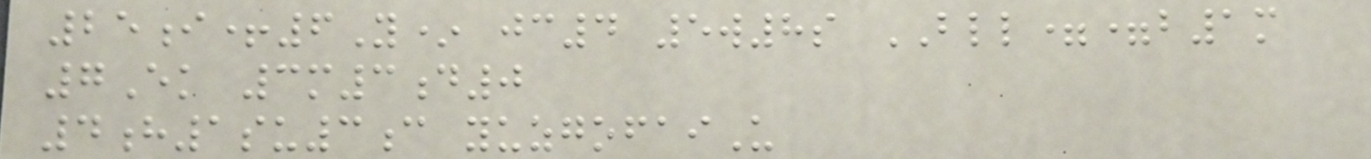25i+6Y* jc4 5w8s BLL==b1m
7Ek 3m3d0
4h1su3c yuzgofaiU
